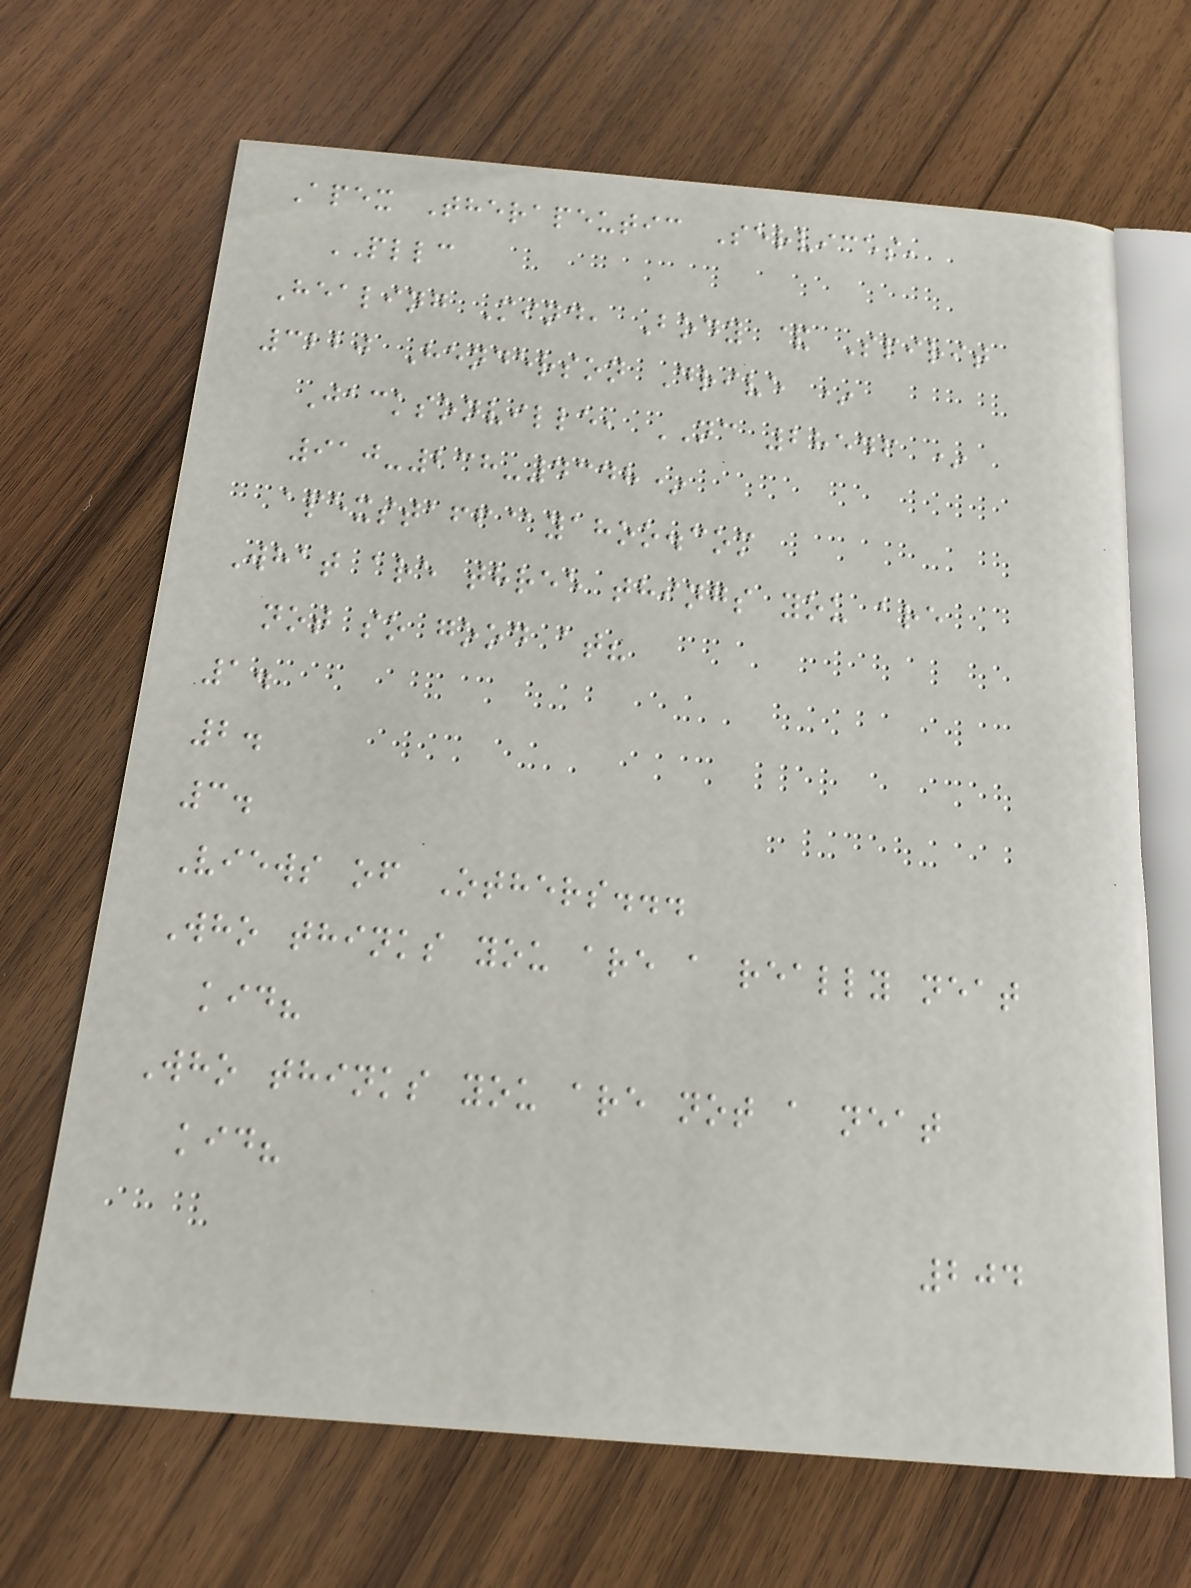Apex Therapeutic Services,
PLLC
Healing Mind, Body & Spirit
3220 Henderson Drive *
Jacksonville, NC 28546 *
910-238-4348*
apexstaff@yahoo.com
What are three things you are
not so good at?
1.
2.
3.
Views of Others...
Who thinks you are a really neat
kid?
Who thinks you are not a neat
kid?
204
